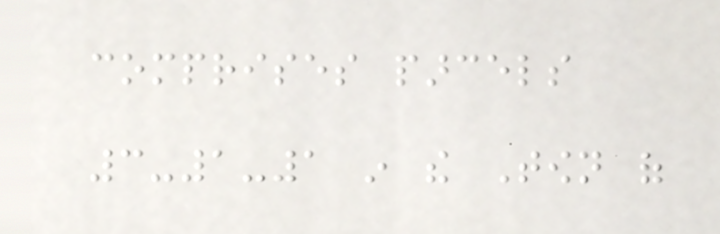comprises parcels
3-1-1 in the Town of
